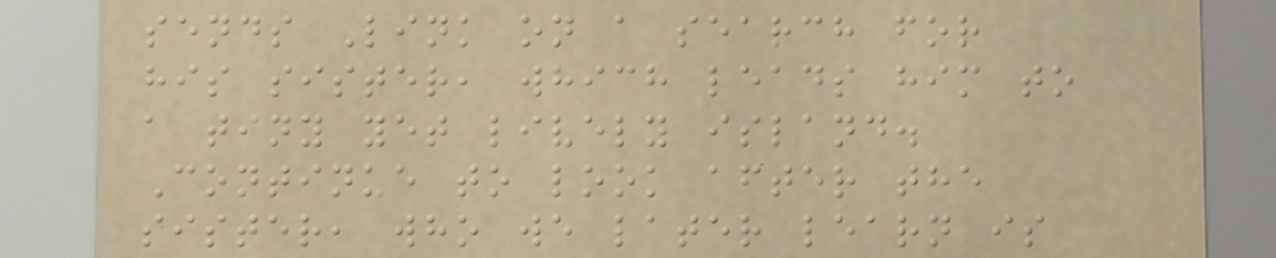sends Link on a search for
his sister, which leads him to
a tiny yet lively island.
Continue to look after the
sister, who we later learn is
